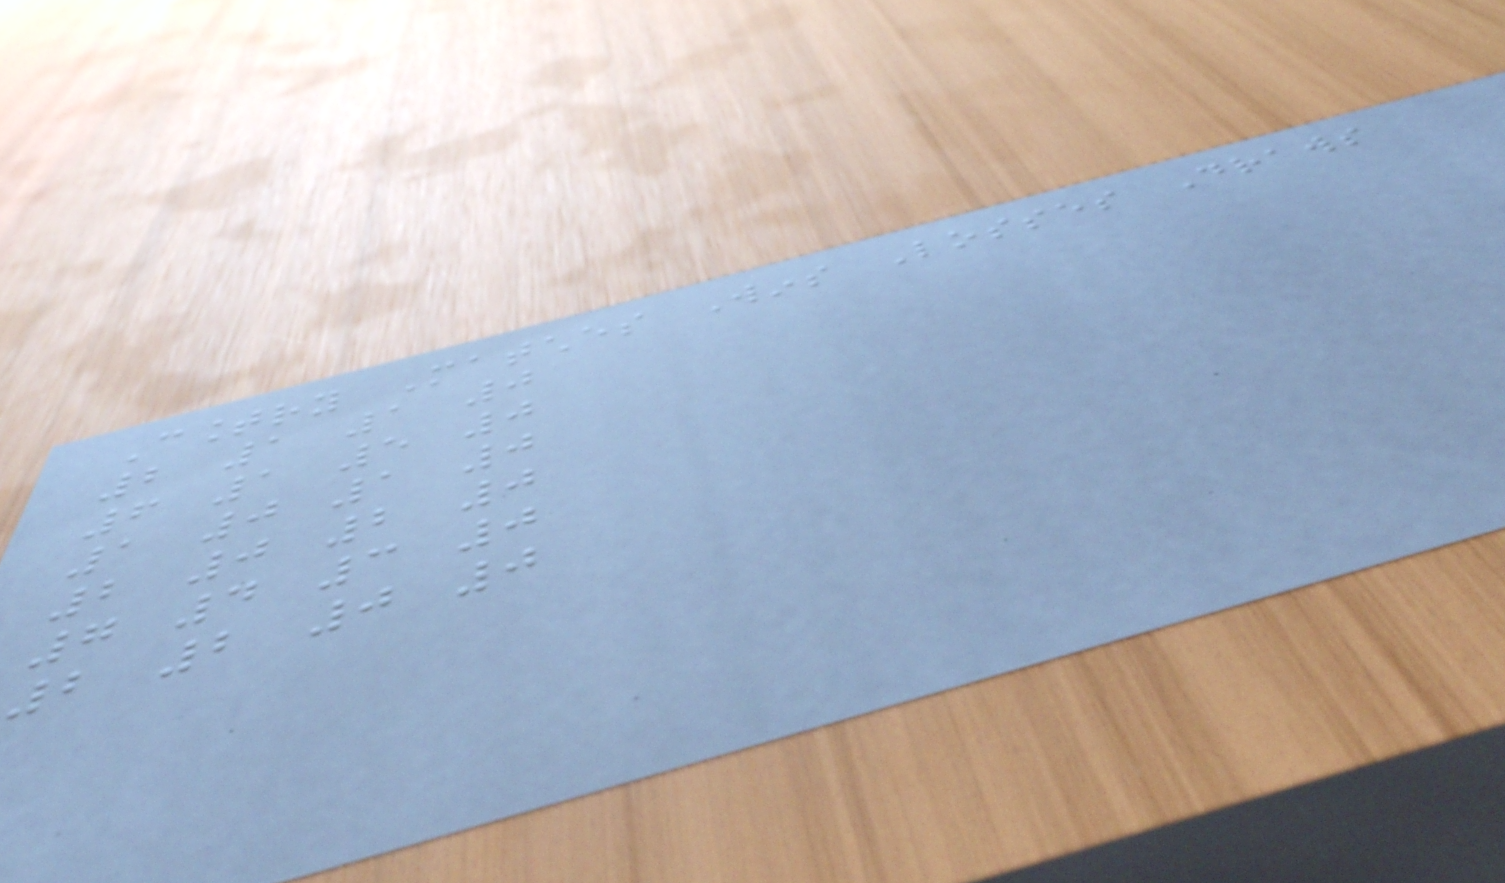Country Matches Wins Losses Draws
2 1 1 0
6 1 5 0
1 0 1 0
2 0 2 0
7 4 3 0
2 2 0 0
